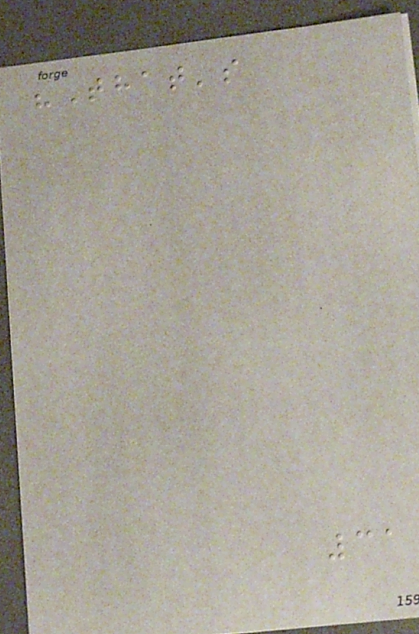"That's
31
